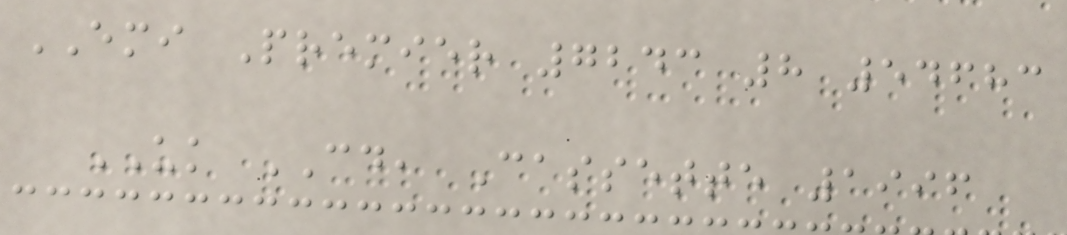EMI Premier 7243 8 54683
UK CD, Cassette 1996
